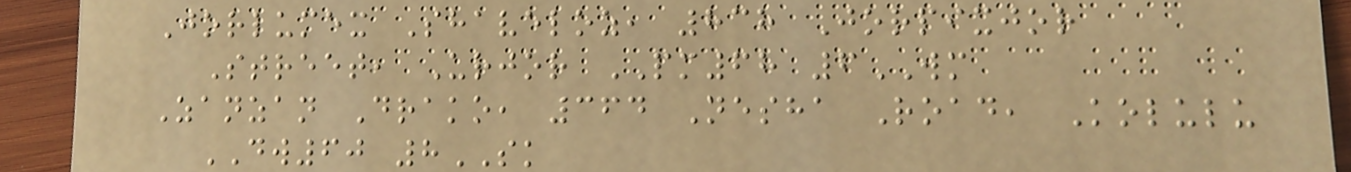Jorlumex Shaveloz, 838 Jorpixjor
Street, Urjor PM68 6WM
Zanzan Drako, 364 Nesha Road, Kolulu
DW60 8SK
